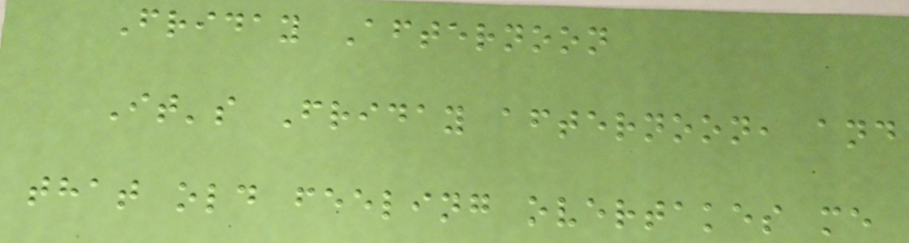Friday Afternoon
It's Friday afternoon, and
that old feeling overtakes me
